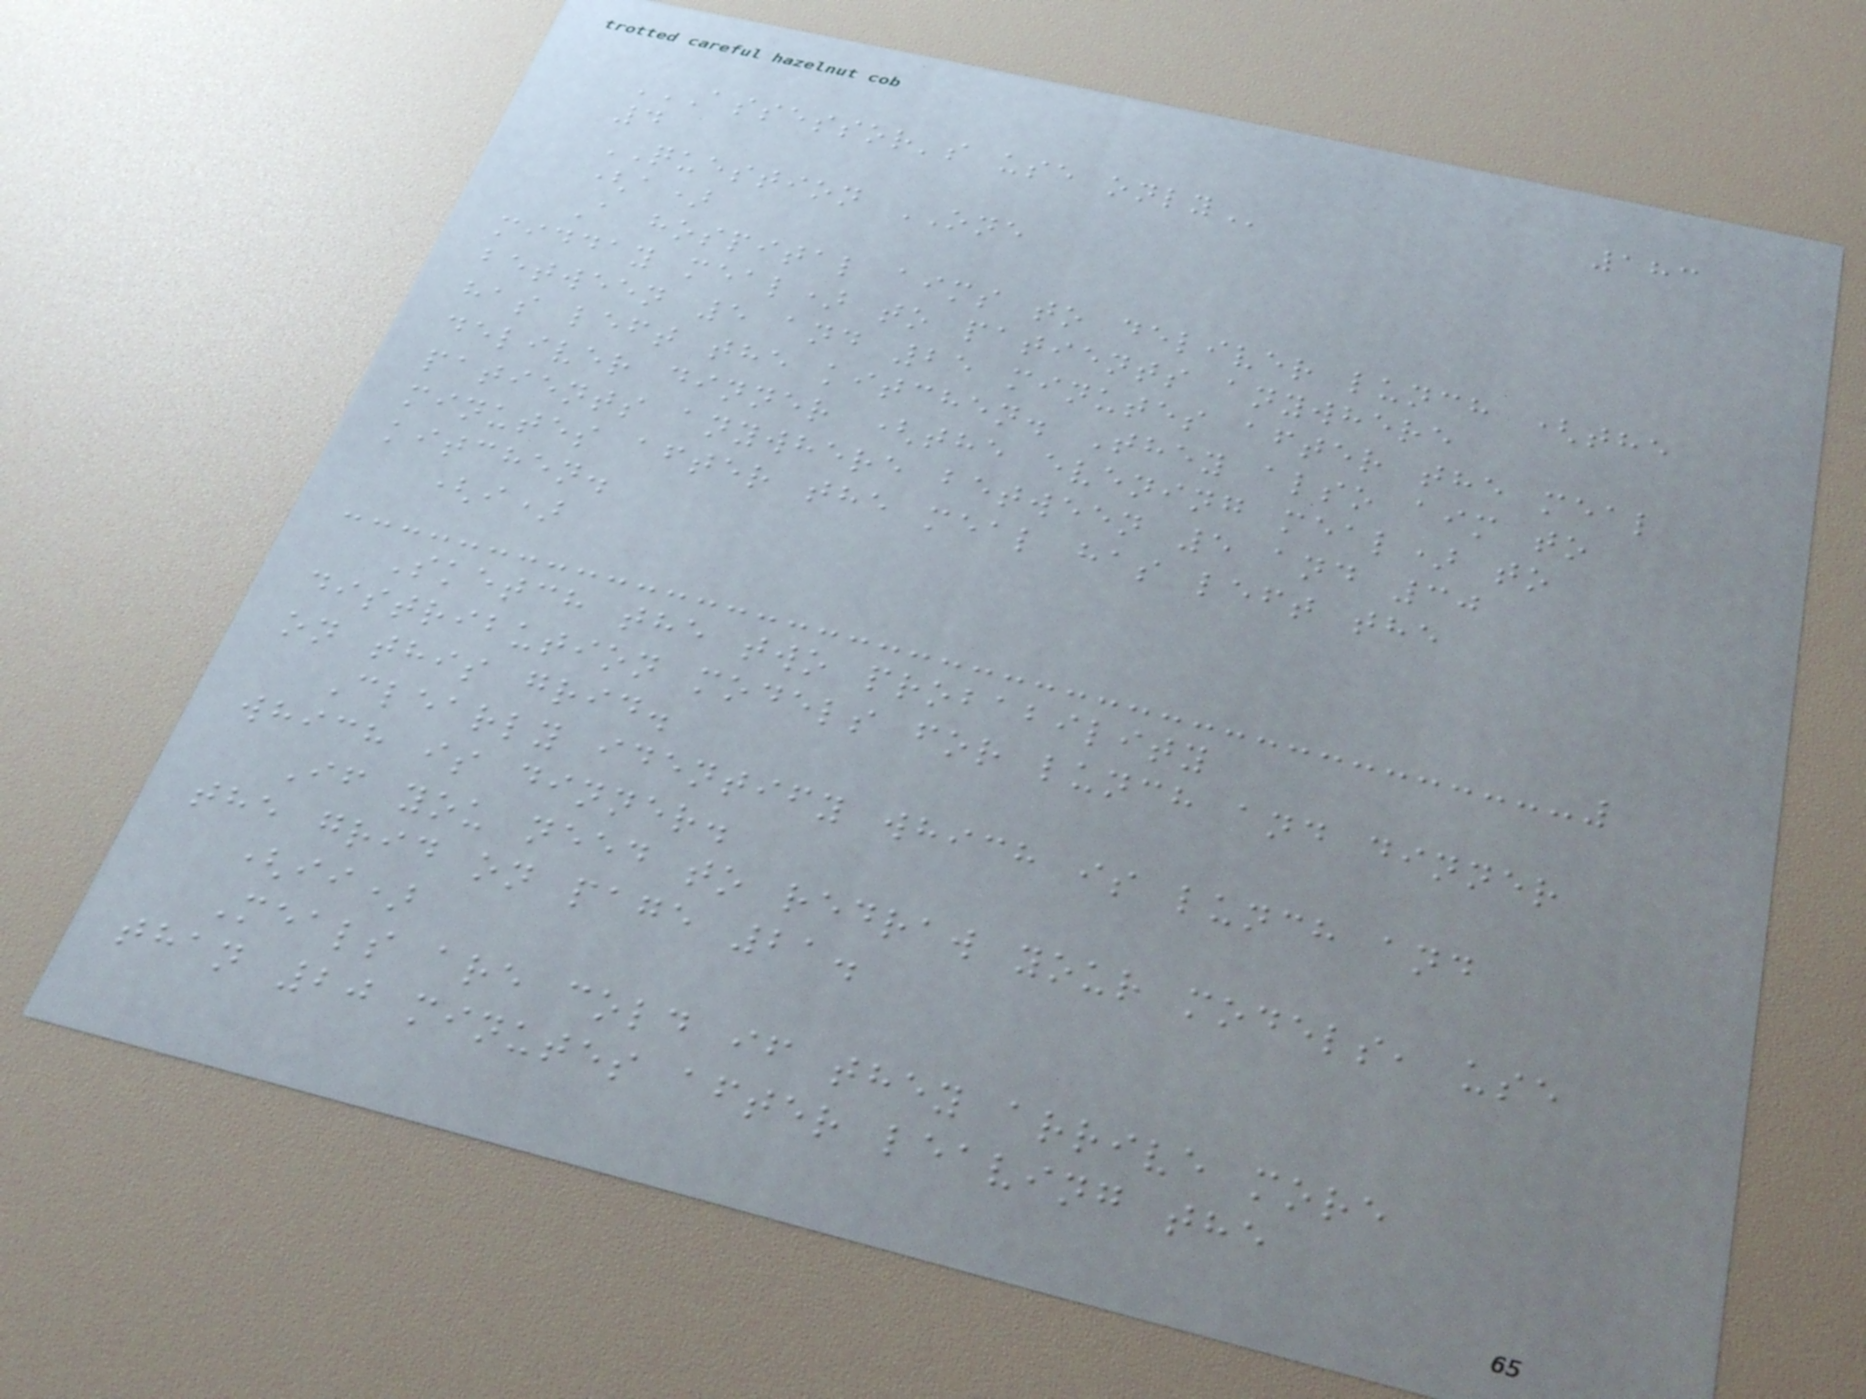183
ASSESSOR'S USE ONLY
4
QUESTION ONE
(a)
A hospital aims to deliver lunch (the
midday meal) to patients anywhere
between 5 and 25 minutes after the meal
has left the kitchen. They also aim to
deliver dinner (the evening meal) to
patients anywhere between 5 and 30
minutes after the meal has left the
kitchen.
(i)
Sketch the two probability
distribution models for lunch and dinner
on this grid.
Clearly identify which is lunch and
which is dinner.
If you need to redraw your models, use
the grid on page 21.
(ii)
Meals are cold if they arrive more
than 20 minutes after leaving the
